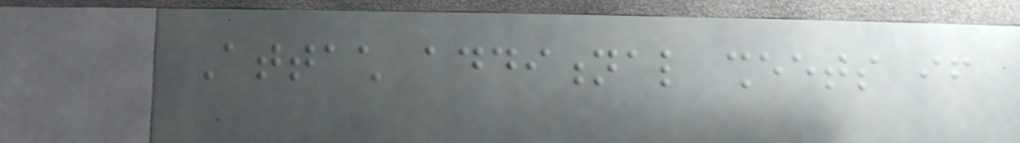Attach additional sheets if
